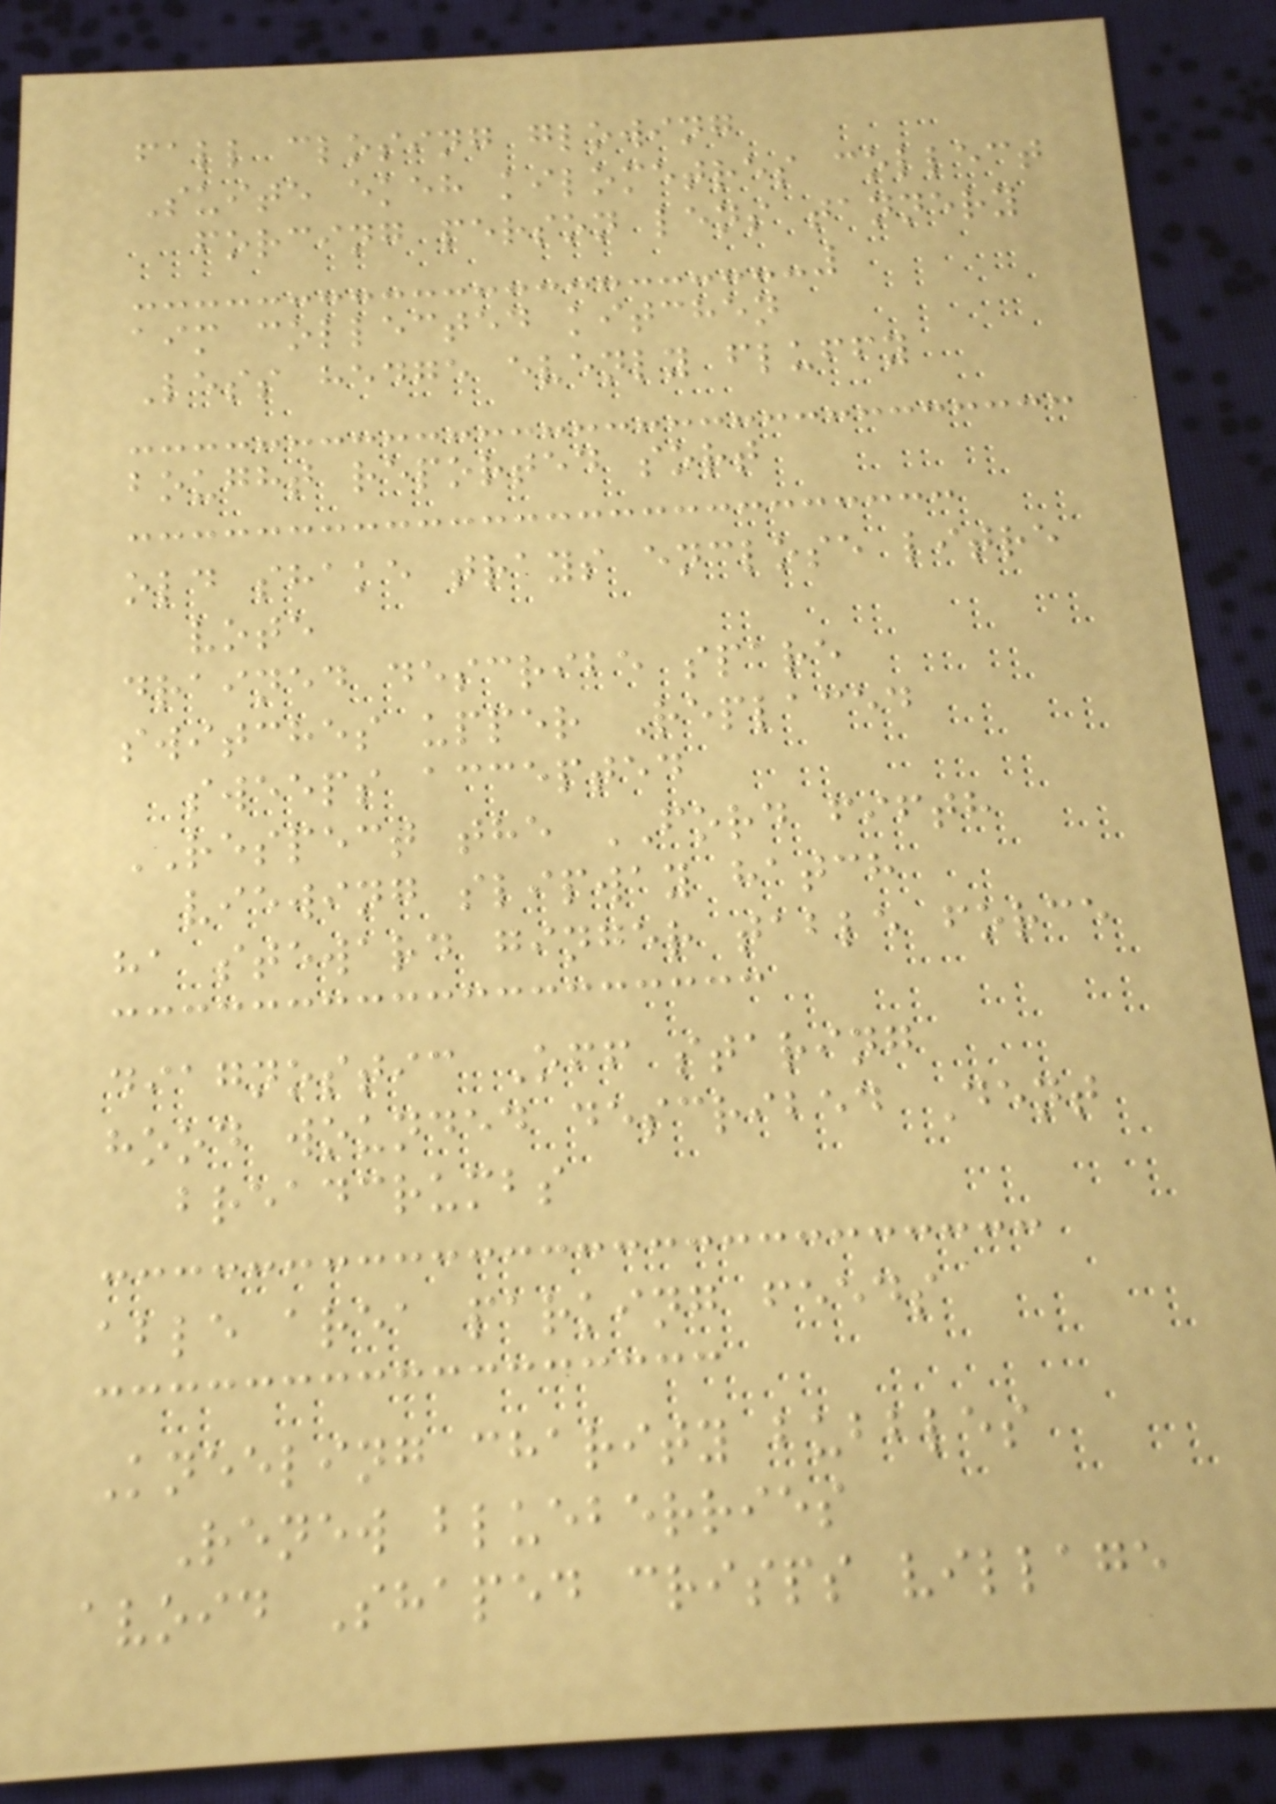fall closing glowing
Suite ekeh kilometres collect
forcing person lens tannery
aim collected kitchen
Less hedge evenly fluffy
bought reported sort
old shake trays enclose litre
vote
drained describe spare
switches upper Replaced
sweeps accepted
RESPECT the FORD fifth
viewing slipway hatch
ha steward ginger table force
diagnostic Off staring
hood wounded described Dent
breadcrumbs
able area parking feeds
Kneeling charity bubbles
Renew blueberries
avoid Shaped crisps village
